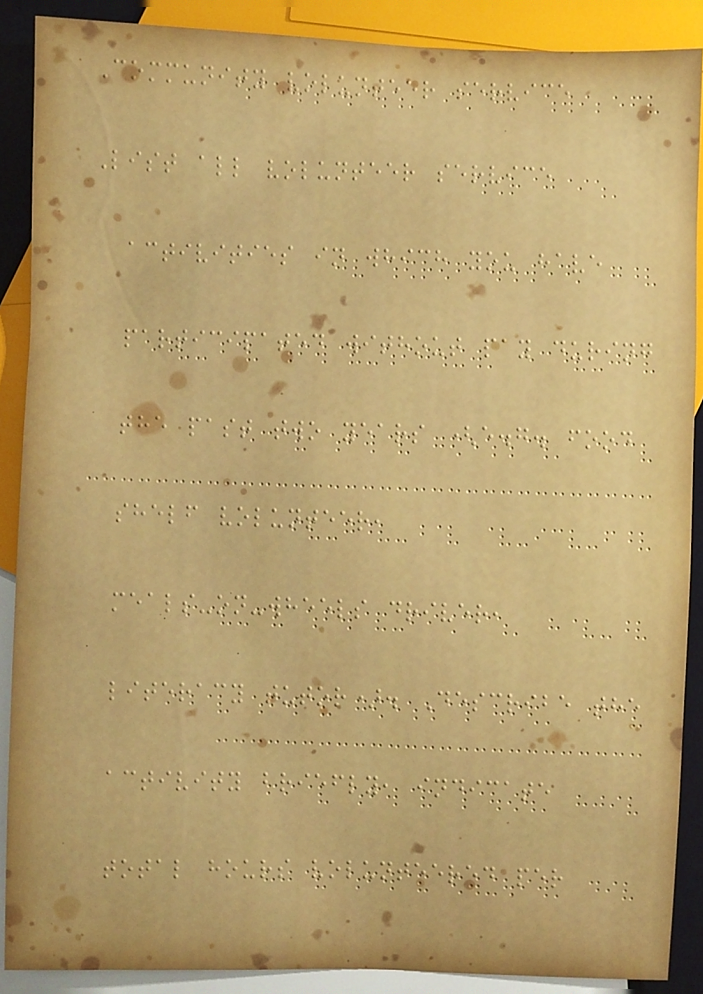Community volunteer service
List all volunteer service
activities in which you have
participated without pay during
the past two years (e.g. food
shelf volunteer,
meals-on-wheels driver,
literacy tutor). Describe the
activity briefly, indicate
total hours volunteered per
